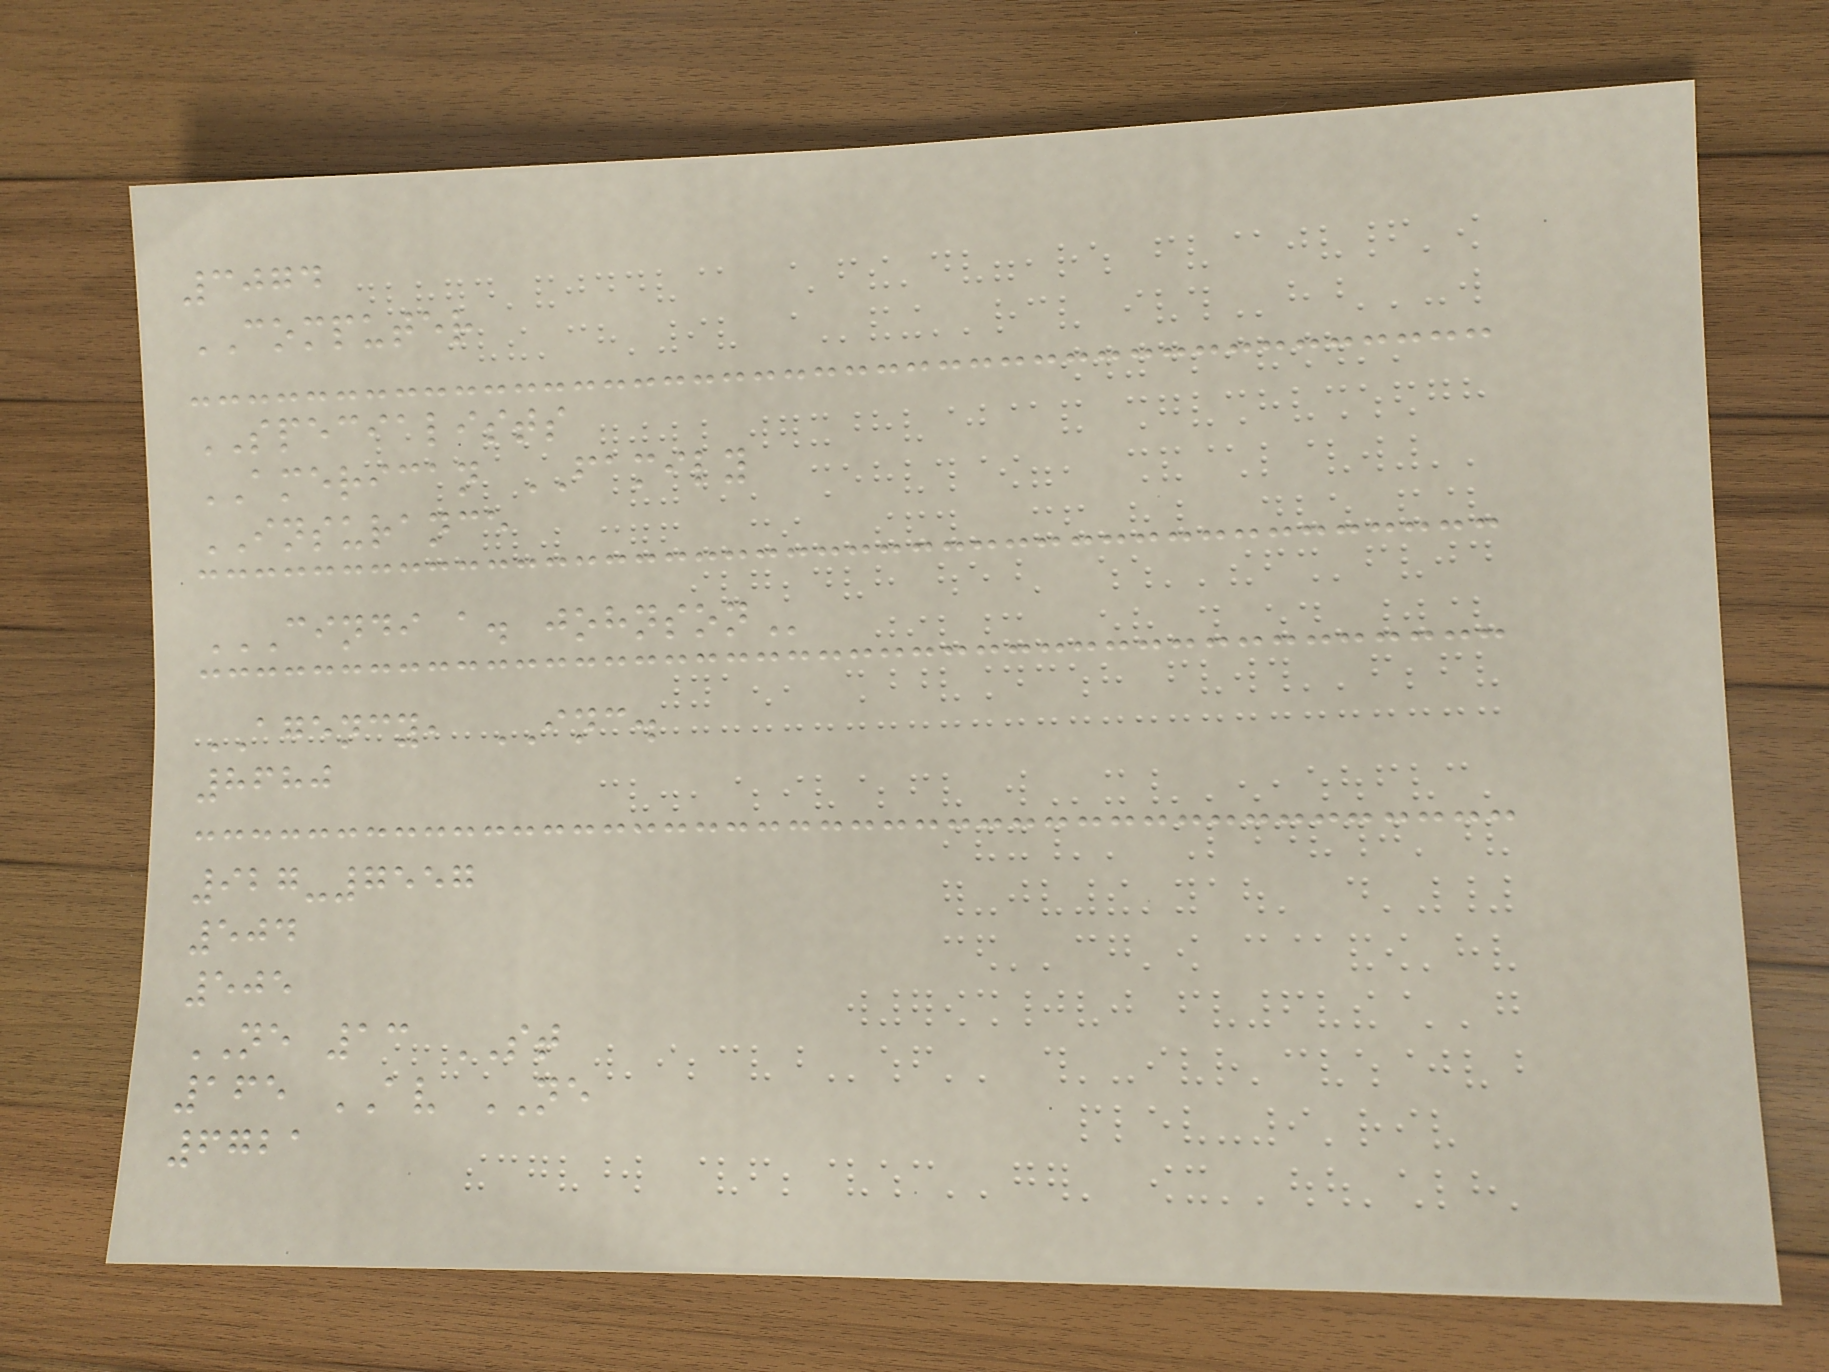3074
COMPUTER
SPECIALISTS
AMERICAN FAMILY
INSURANCE
CINDI A. JOHNSON
AGENCY, INC.
8680
927-7557
504
505
NE 13 ST
165 AV NE
6721
